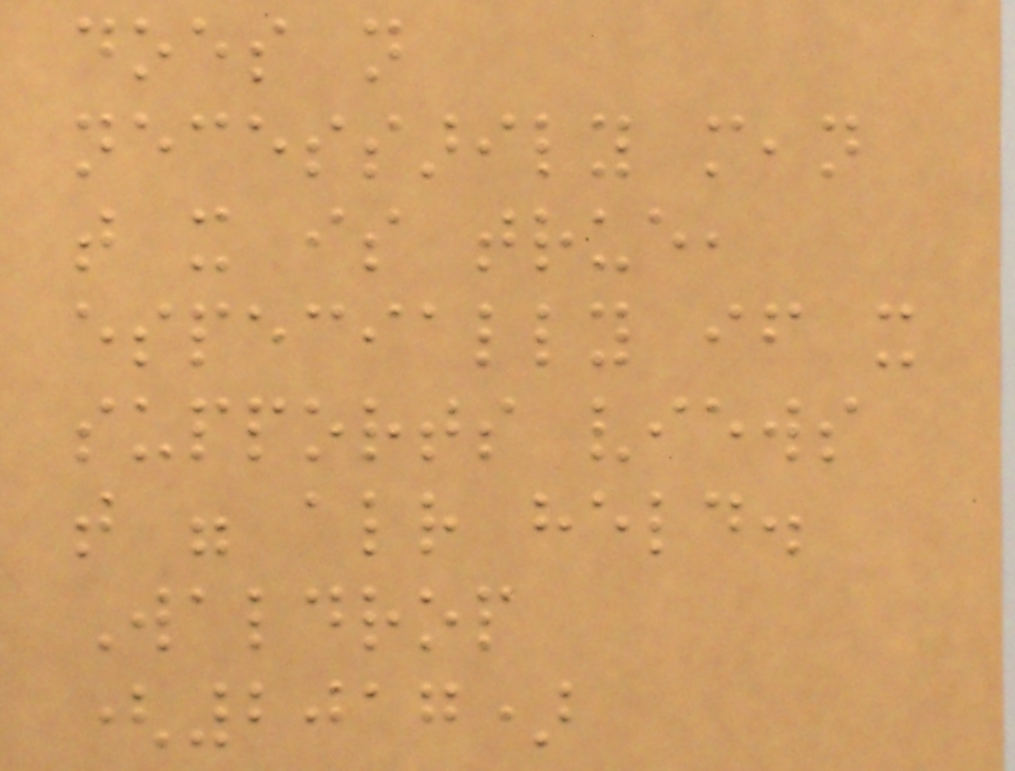does not
necessarily mean
that it is true,
especially if it
supports views
that were already held.
Waldrop
(2017)
